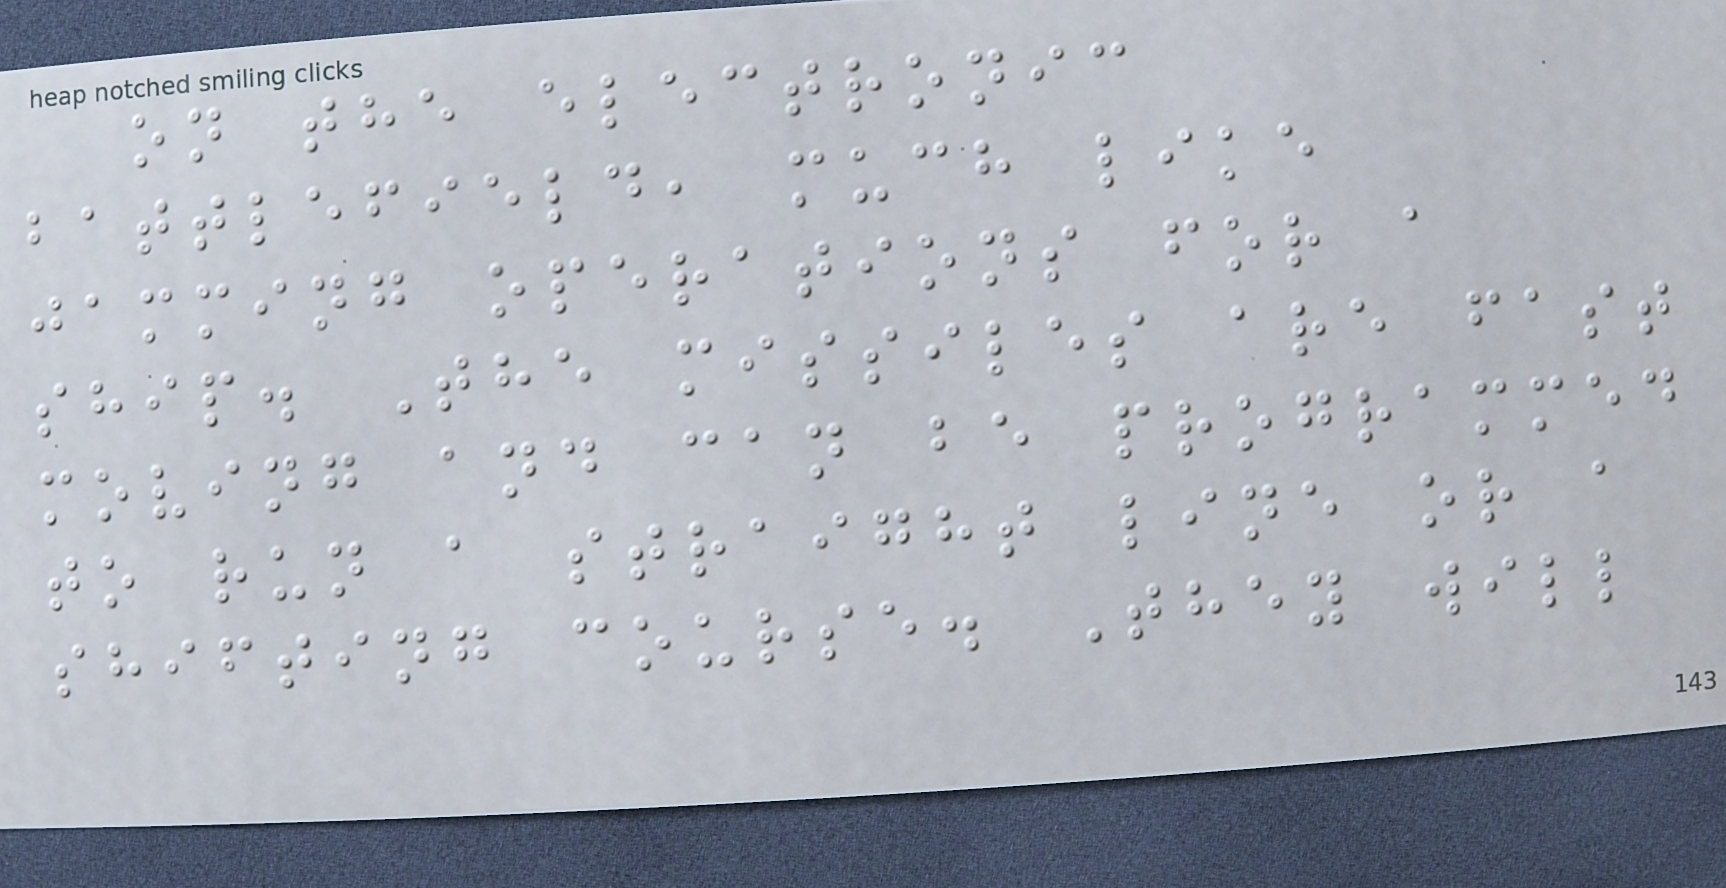on the electronic
battlefield, much like
jamming operations for a
ship. The missiles are fast
moving and can be programmed
to run a straight line or a
shifting course. They will
